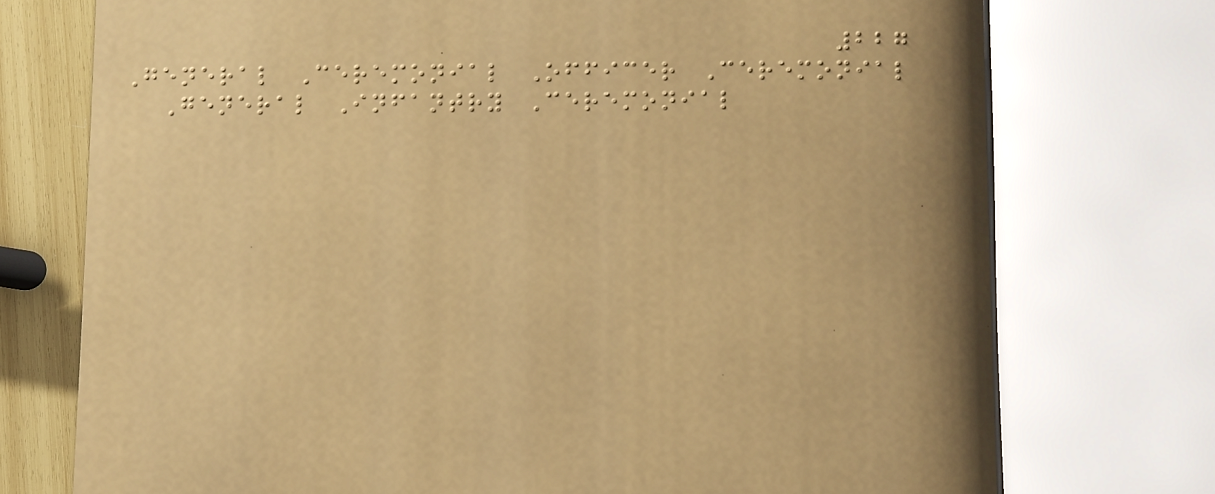227
General Ceremonial Officer Ceremonial
General Infantry Ceremonial
